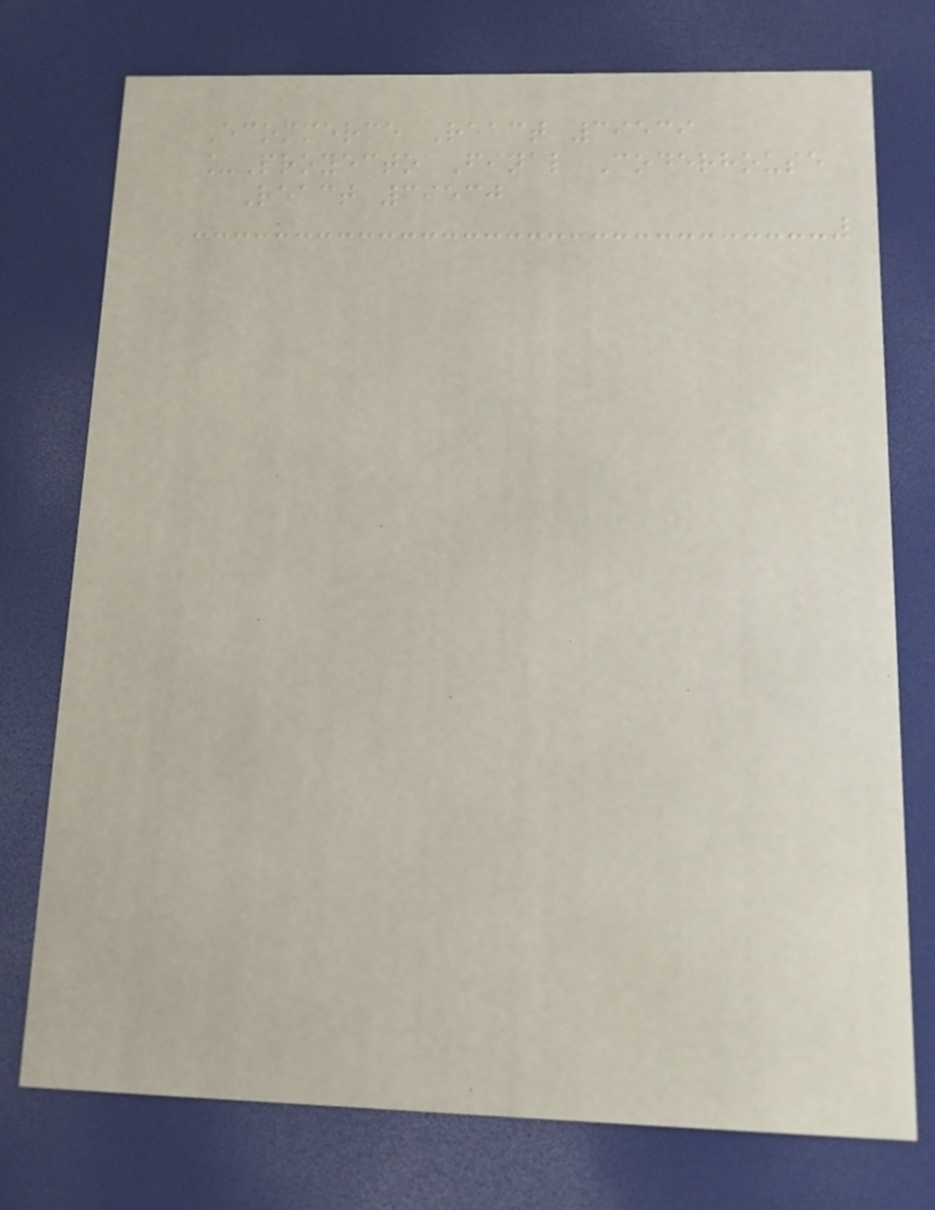Ecommerce React 39539
_Proyecto Final Coderhouse
React 39530
